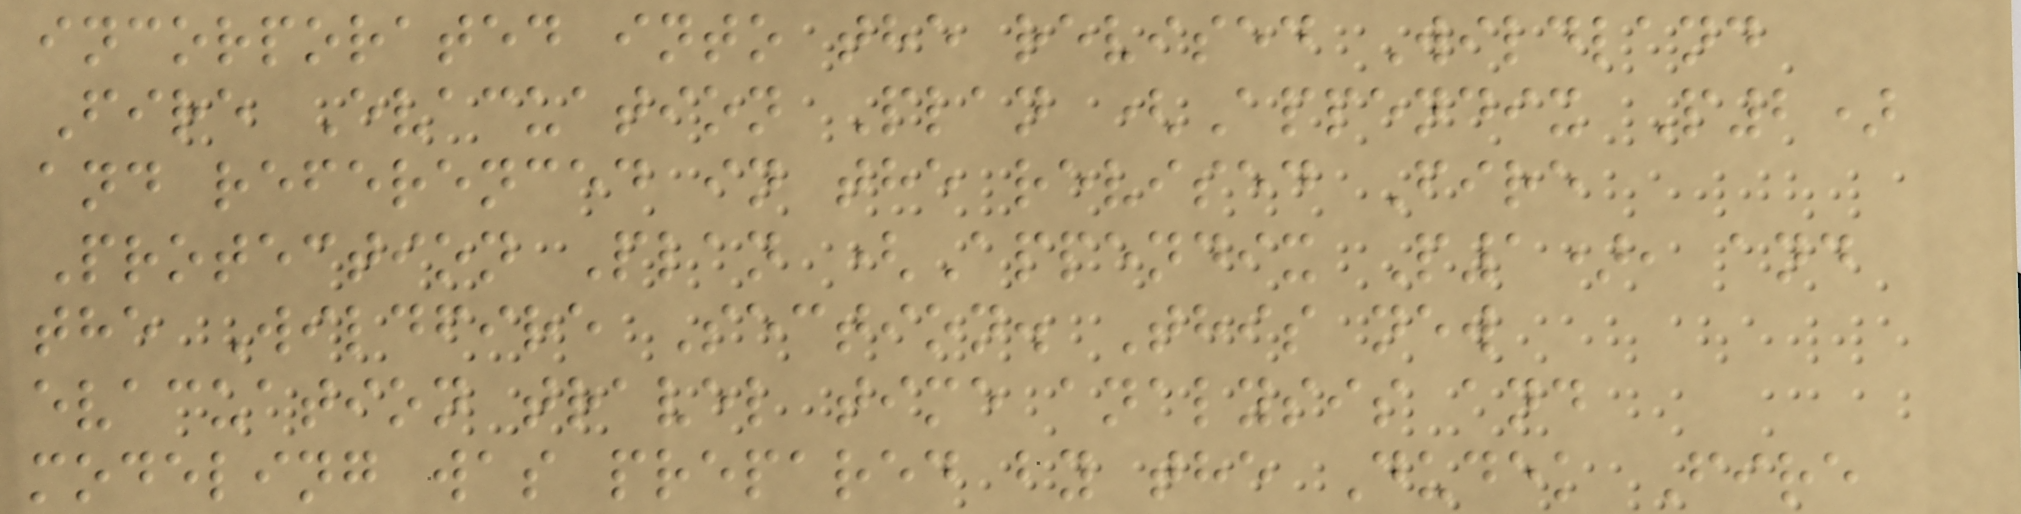incorporated into the revised Wildland
Fire Evacuation Plan (Appendix P2)
and referenced in the revised Fire
Protection Plan (Appendix P1), and
the Wildfire Section. This new
evacuation travel time analysis and
modeling was prepared by the Dudek Fire
